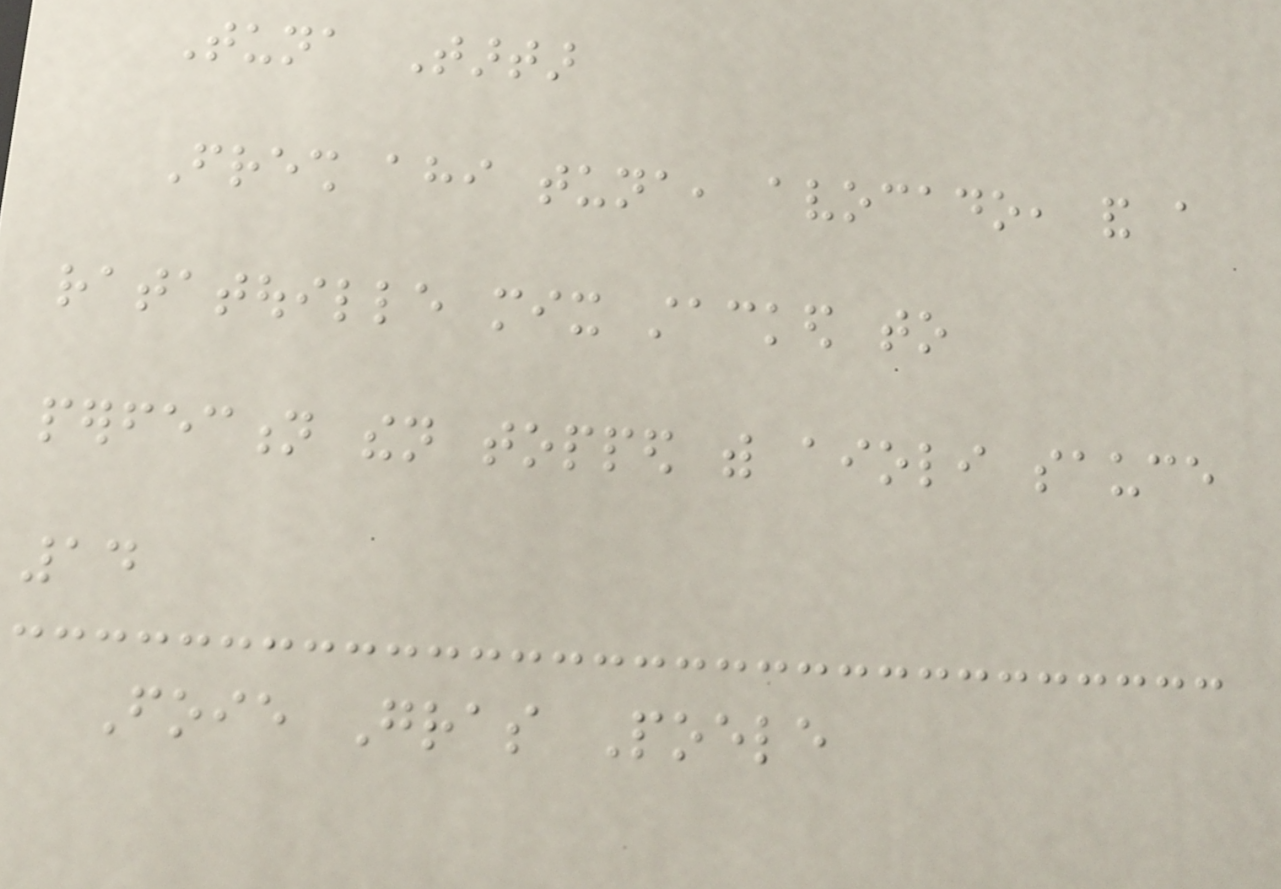Tuna Tartar
Fresh ahi tuna, avocado, and a
ratatouille mix stacked to
perfection then topped with aioli sauce
14
Foie Gras Poele
